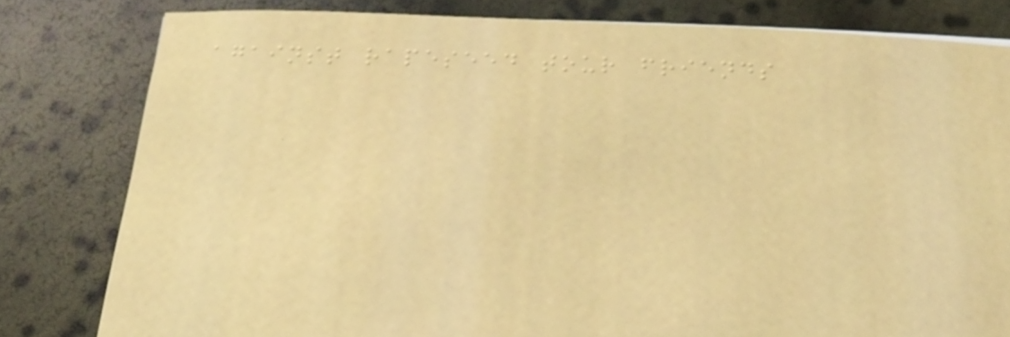against rapeseed tour friends
